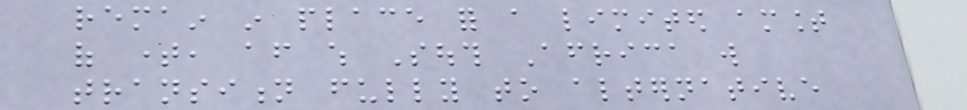remain in place for a limited amount
of time, after which South Africa will
transition fully to alternative
